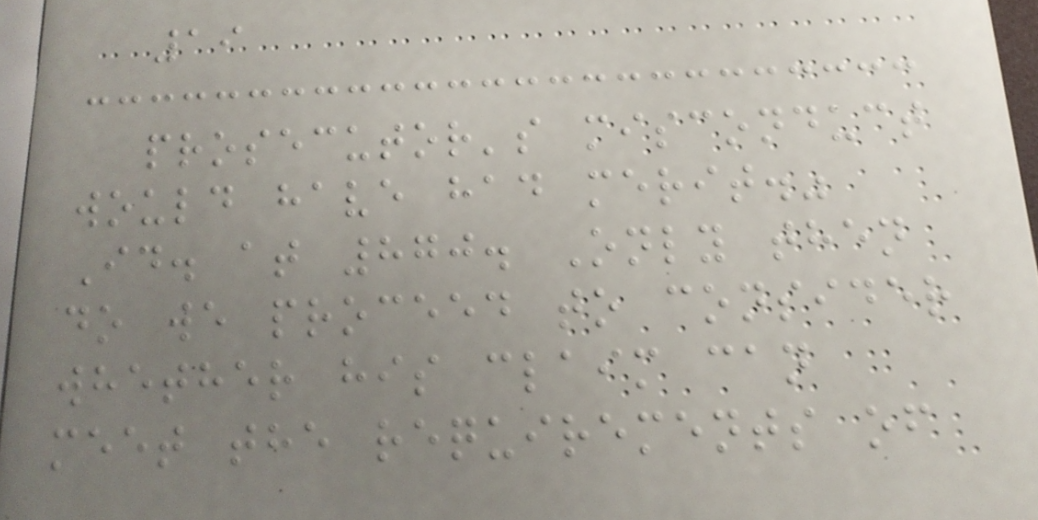19
prosecutor's misconduct
would have had merit."
Id. at 870. Only then
do we proceed to consider
whether his claim can
meet the requirements of
